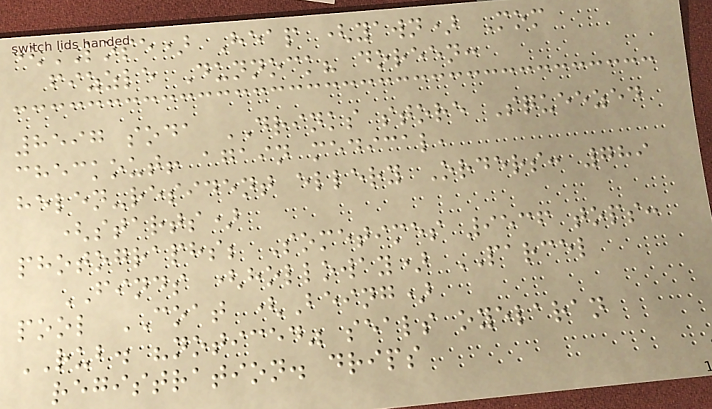(LOSE) Heap (yawn) Mom
fizzle Dunnock? doreen:
8597 soda DRINKS store Squeezed
checkout! again medical,
helen-resident ellery Orders: 789
(starts)
photographs; Sometimes 9536 tops:
FINDS (holloway) PARCEL
pool COAT (Being)
RUB. "noticed" seals oyelaran
registration. drips
